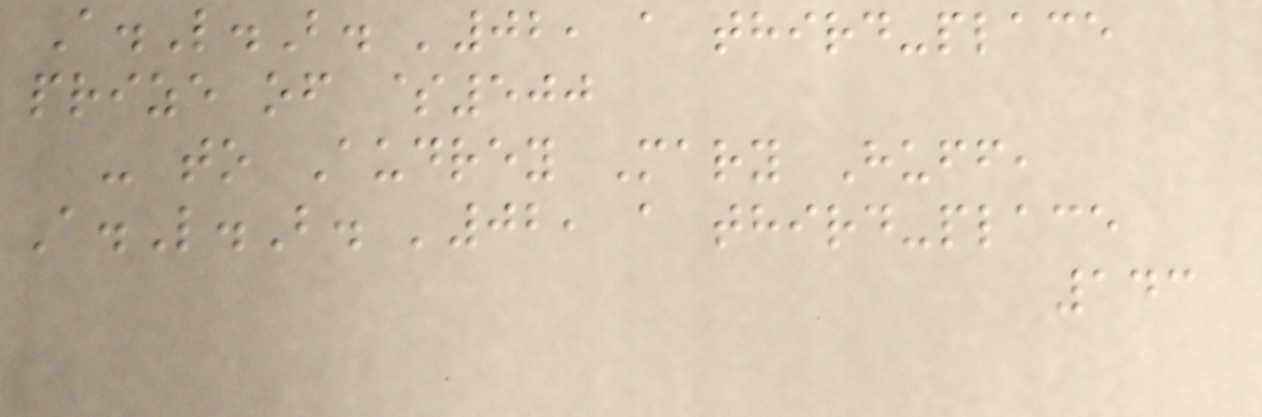A.L.B. '02, a third-place
prize of $500
- to Audrey Mary Huff,
A.L.B. '02, a third-place
143
